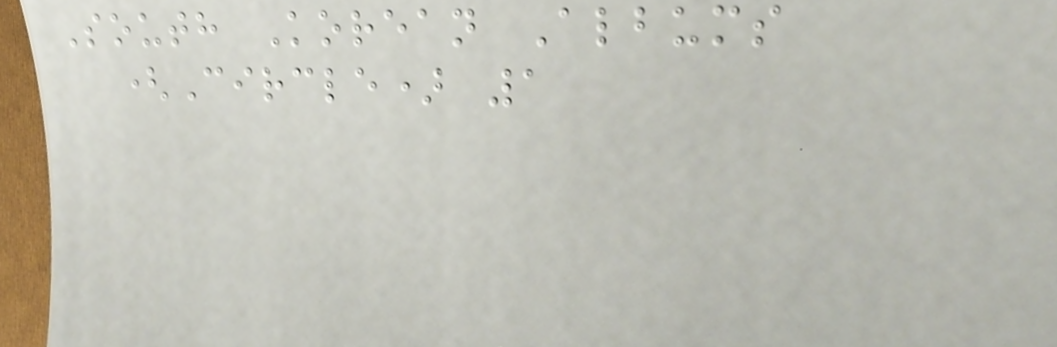South Korean Albums
(Circle) 1
